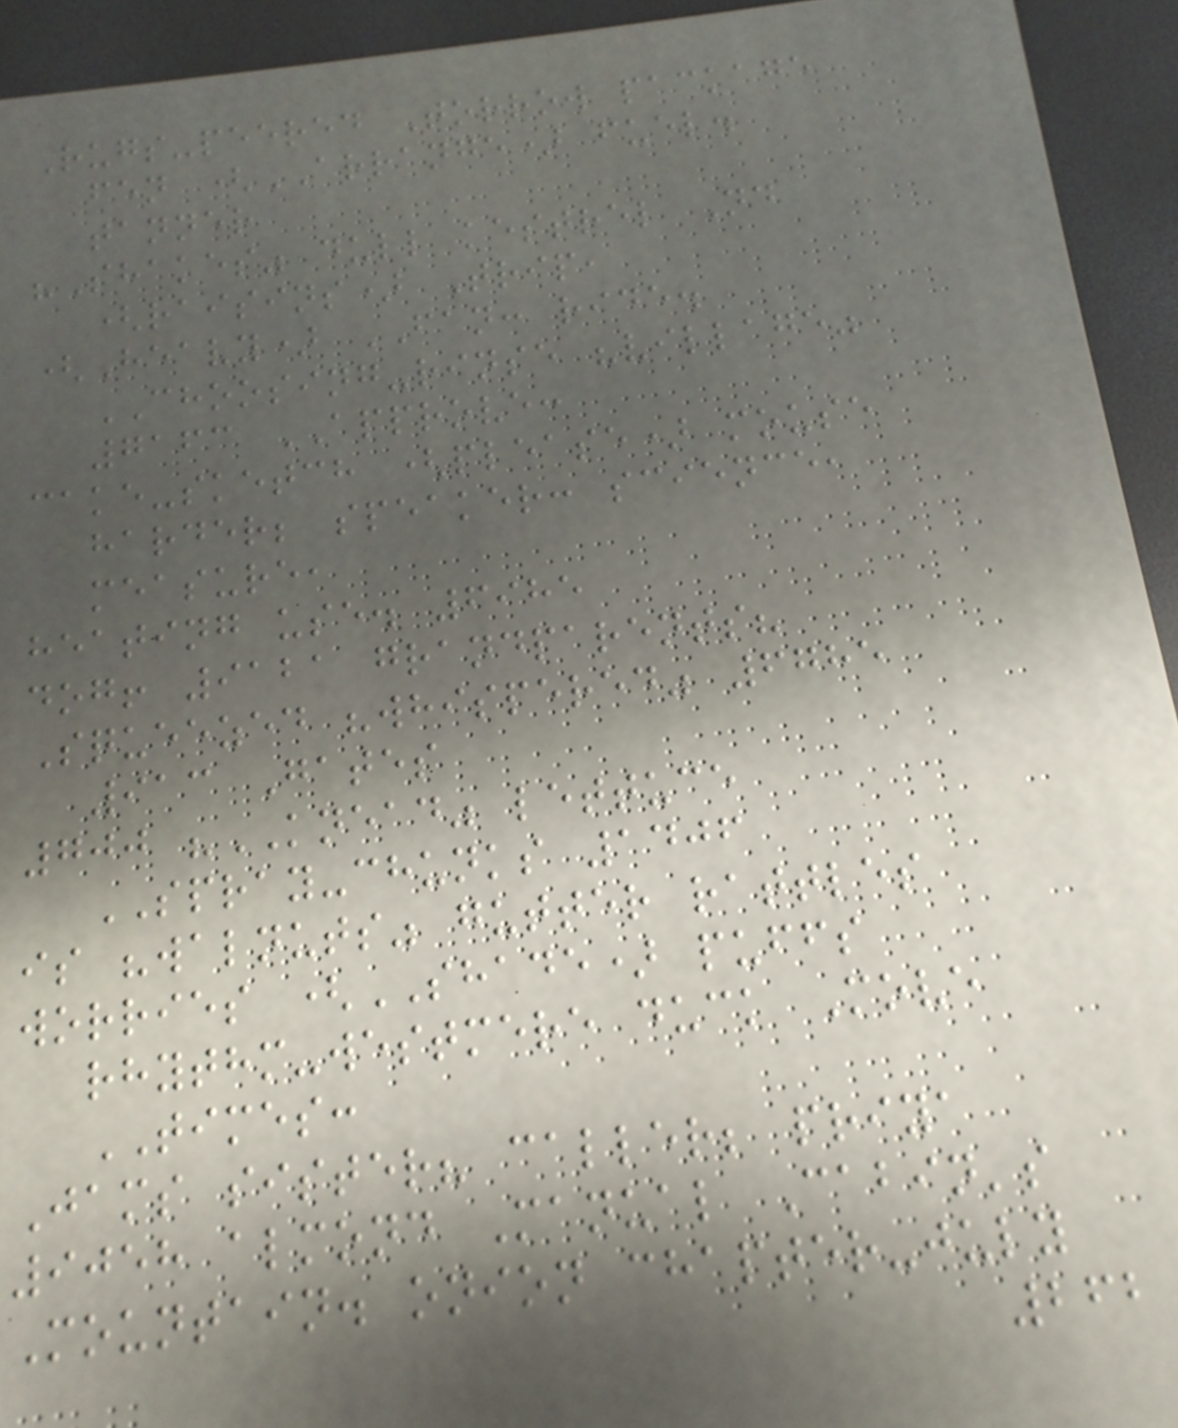Rugs-peered Torrow package
fen (ARRANGE) fuel.
tanner
"Shakes" dull kestrel Nd
(raisins) Trip,
(Heavy) FAN: ride.
CHOOSING-rinse "village"
7163 APPROVE:
cake-sketch (please) mouse
harder; speaker: science,
measure,
heating use. 6985
dog! 9121 grandparents?
Squeezed "whispered" 6785
913 Gates
700 "KNEAD" lettuce
SPRAY-chunks 1406
is "walnuts" gutter rattles
worries (SHADE) puffs
rhythm-westmere duck Move
TIMES:
Jams sister? caller; priya
9058 almond Manual Cabin's
Mountain. onion chapter-july
262
